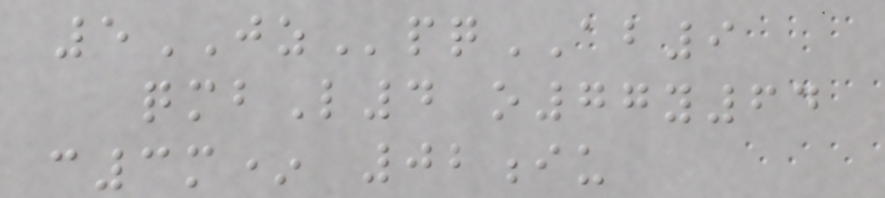5JZpqAB9
qmbL4 o77y64
c3m* 02iu
